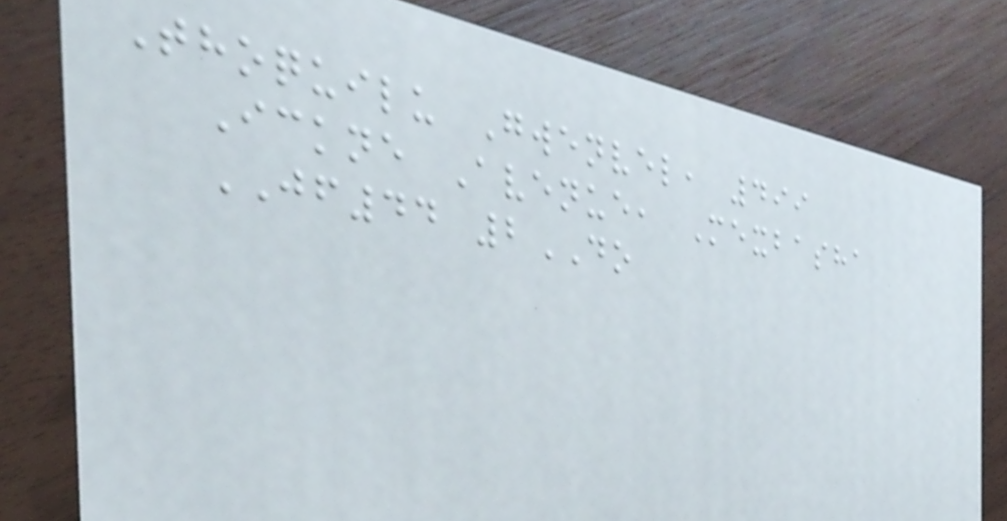Thoquilu Gwenvel, 499
Ickne Avenue, Mexbasha
JF44 2DO
